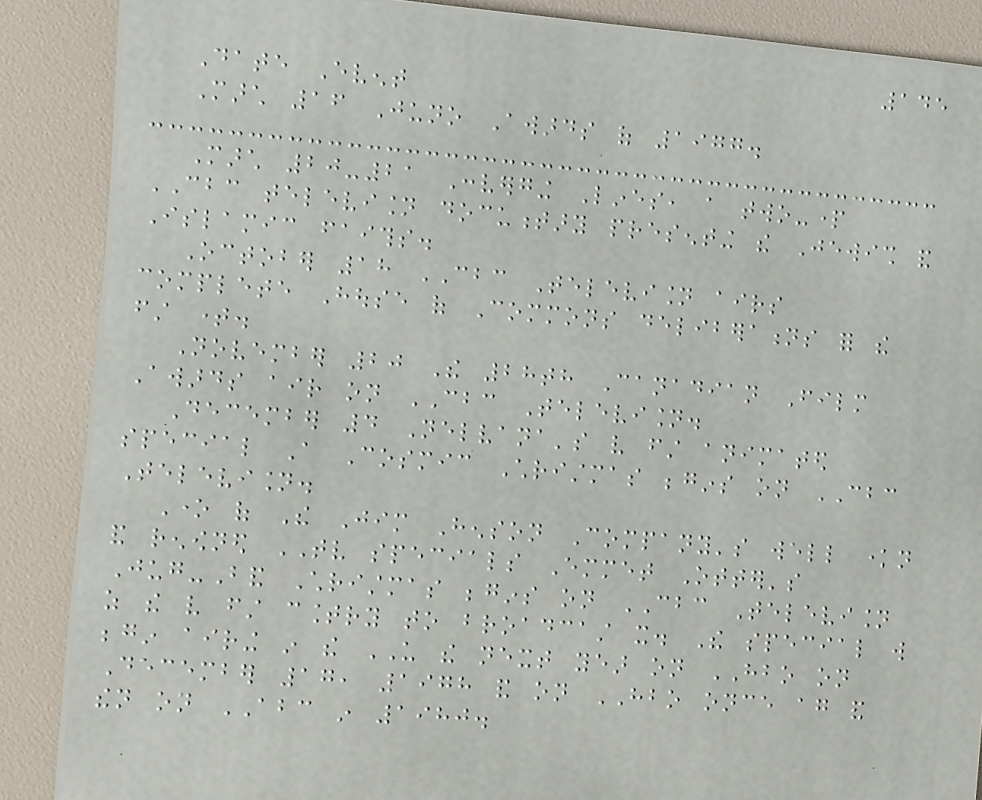145
Date Event
March 16 Juno Awards of 1977.
March 20-21 Converging Lines, a two-part
CBC television documentary presenting the Jewish and
Islamic faiths.
October 18 CBC Television airs
complete House of Commons deliberations for the
first time.
November 20 The 28th Canadian Film
Awards air on CBC Television.
December 4 Nelvana's very first animated
special A Cosmic Christmas begins on CBC
Television.
One of The Jim Henson Company's well known
and renowned TV specials Emmet Otter's
Jug-Band Christmas begins on CBC Television
as the very first country to broadcast it. The special will
begin airing in the US the next year on HBO on
December 17, 1978 and on HBO once again and
then on ABC in 1980.
